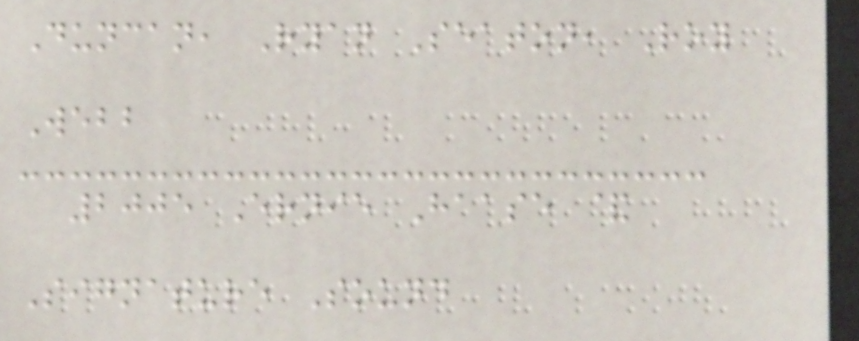Duncan, Ryan Seaton, Roy
Webb
2005 Ernie Haase &
Signature Sound
